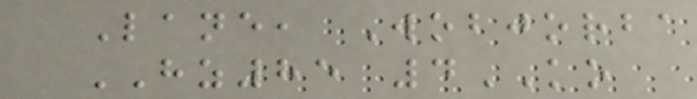Lane, Wobjorba
HZ85 4KO
